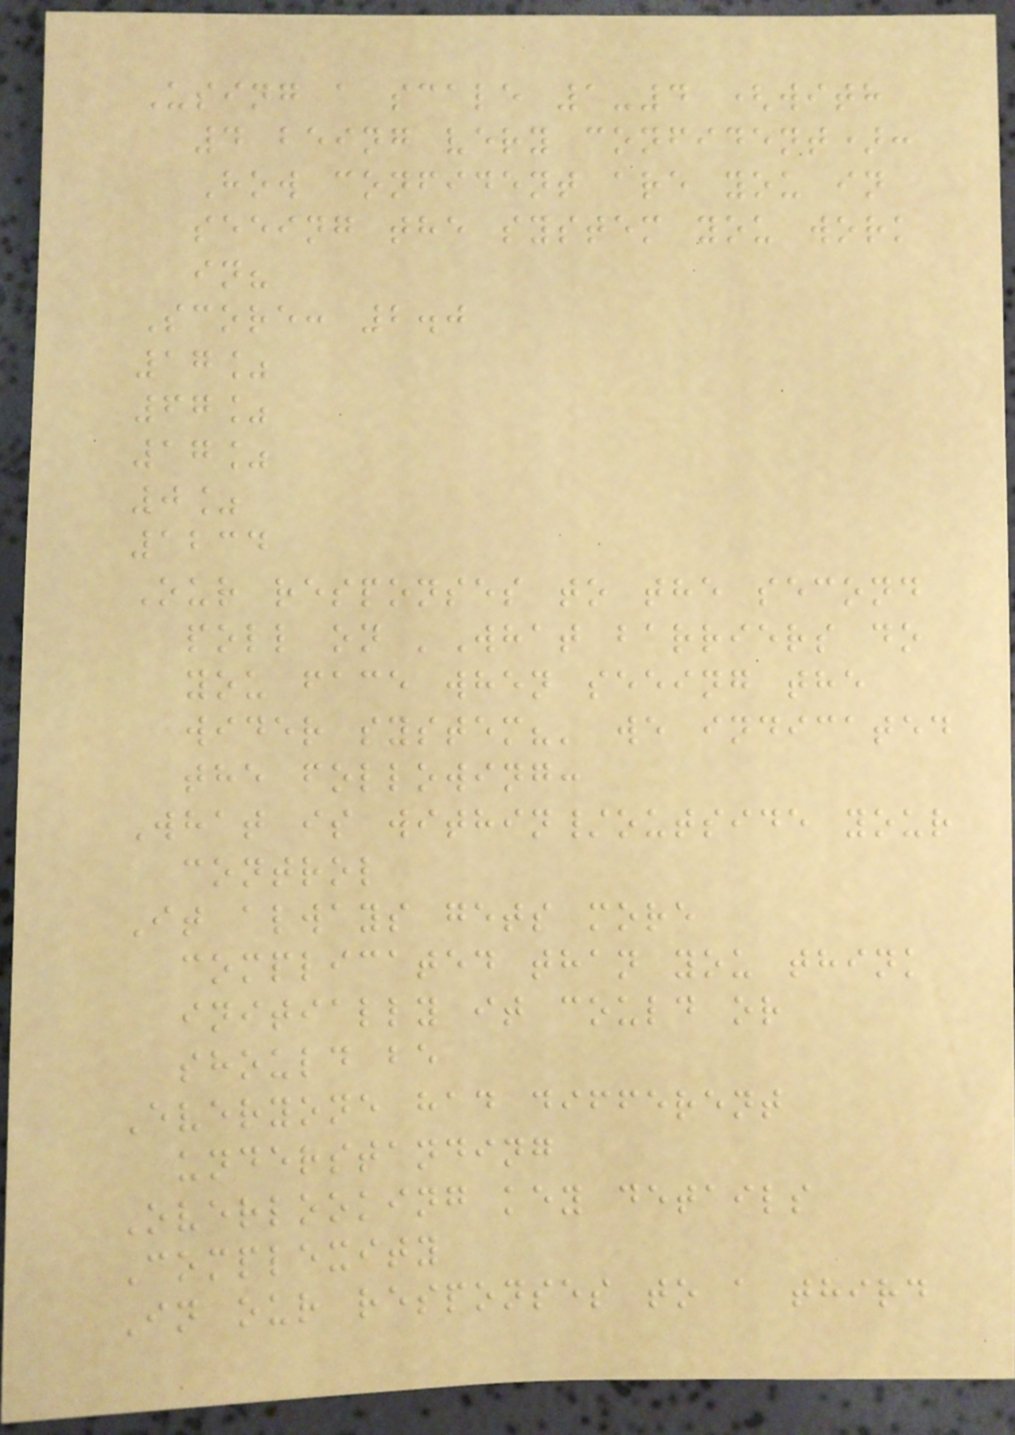Using a scale 1-4 (with
4 being very confident):
How confident are you in
seeing the system you work
in?
Score: 2.0
17%
67%
17%
0%
1234
Our responses to the second
poll on 'What barriers do
you face when seeing the
wider system?' we indicated
the following:
What is within/outside your
control
It always gets more
complicated than you think
initially it could or
should be
Everyone had different
understanding
Overlooking key details
Complexity
In our responses to a third
